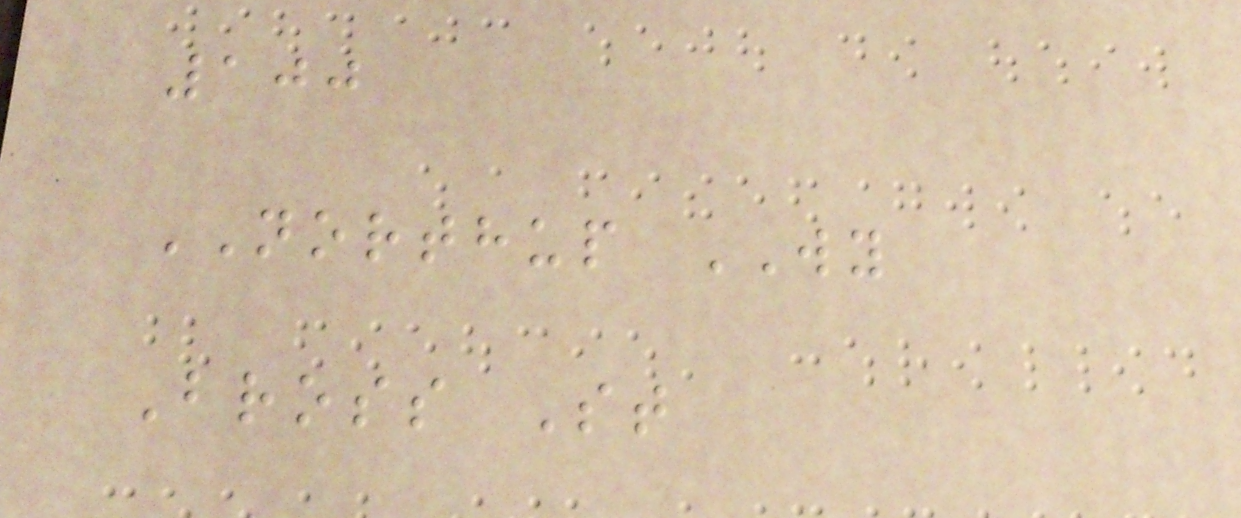100
NORTHUP WY
Bross St
